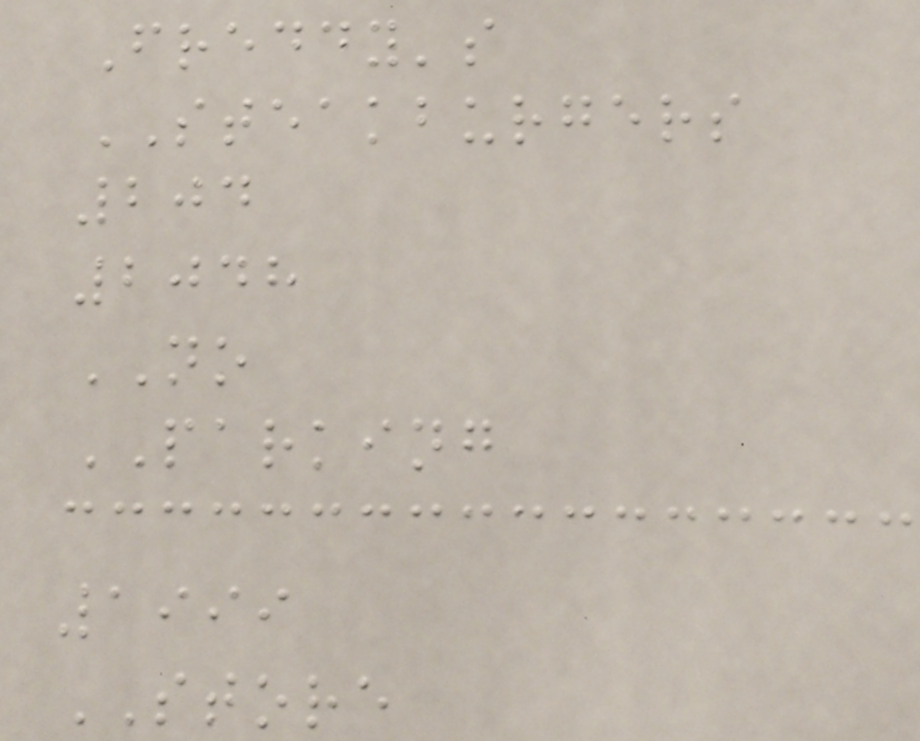Freddy's
STEAKBURGERS
204
2048
NO
PARKING
1999
STORE
